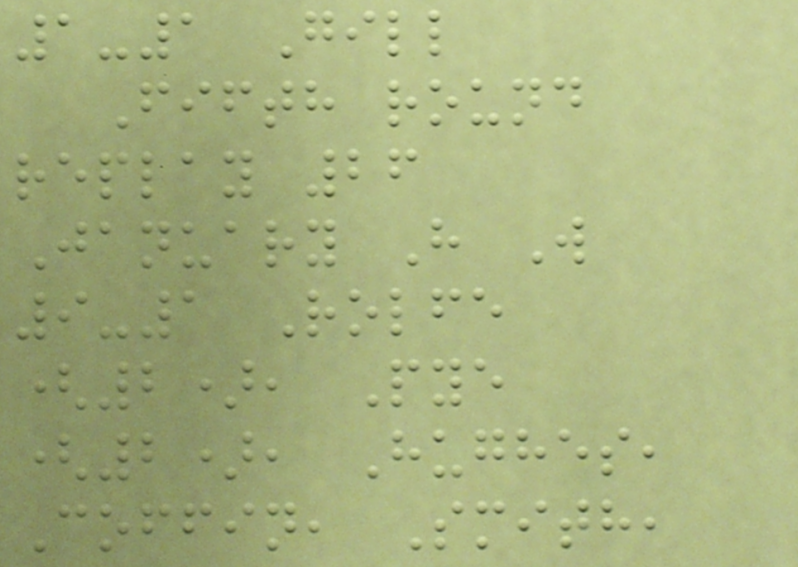1-1 Gill
Fifth round
replay 26
January H W
9-1 Rolfe
(2), Pye
(2), Hughes,
Coffin, Smith,
